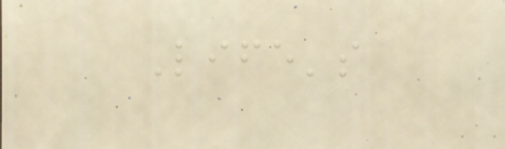Life's
